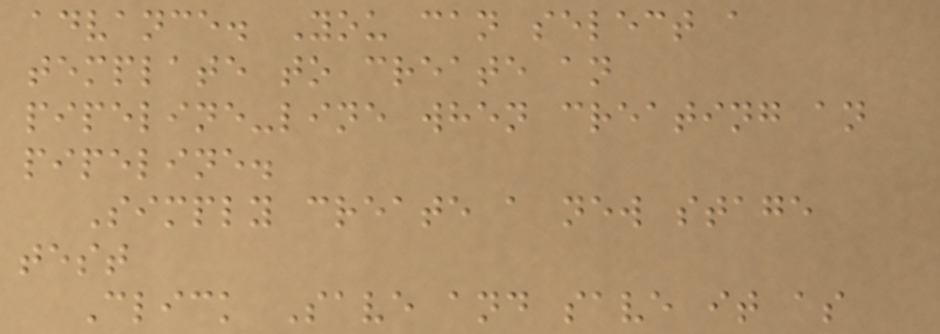advance. You can select a
template to create an
pipeline-line when creating an
pipeline.
Simply create a new stage
test
Click Save and save it as
